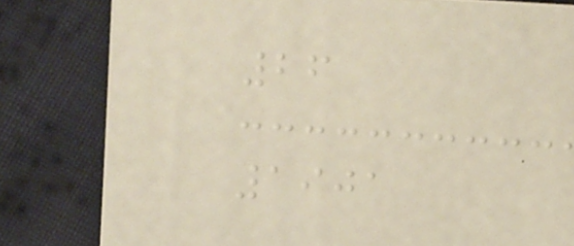26
1901
